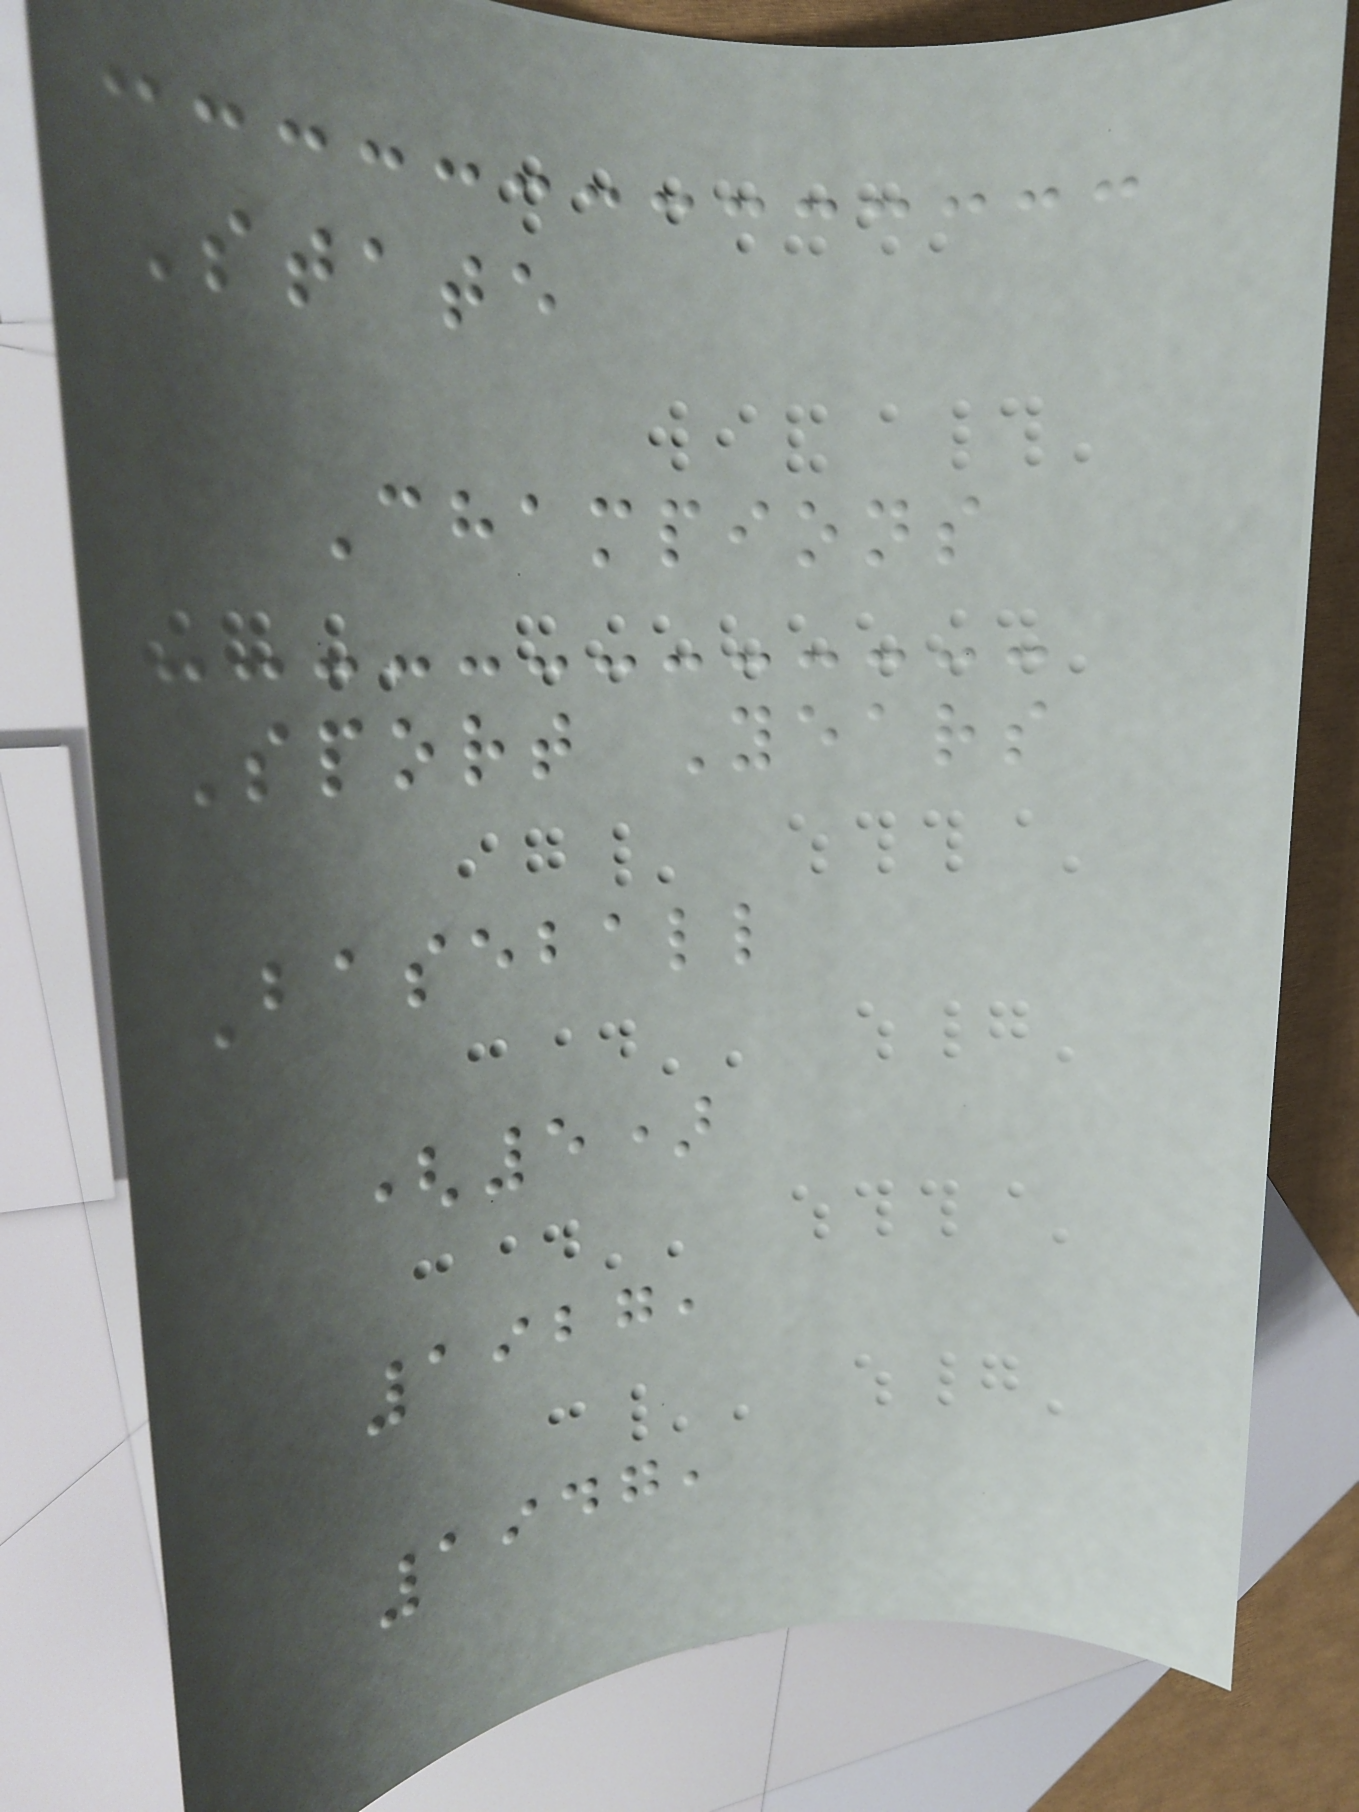State
Champions
Sport Years
Baseball
(5)
1927,
1947,
